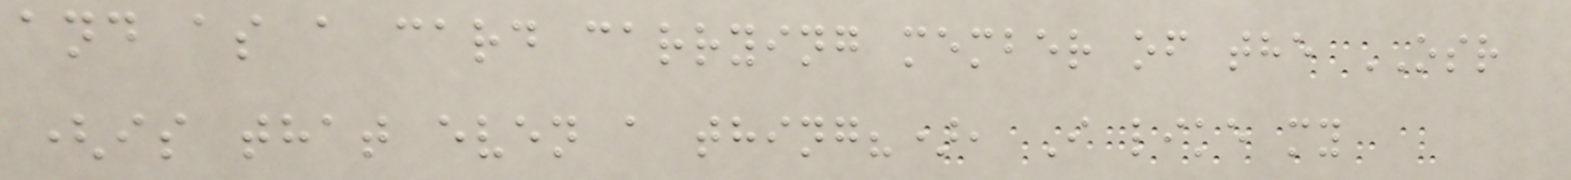and as a card carrying member of the OSR
(is that even a thing?), I like my
